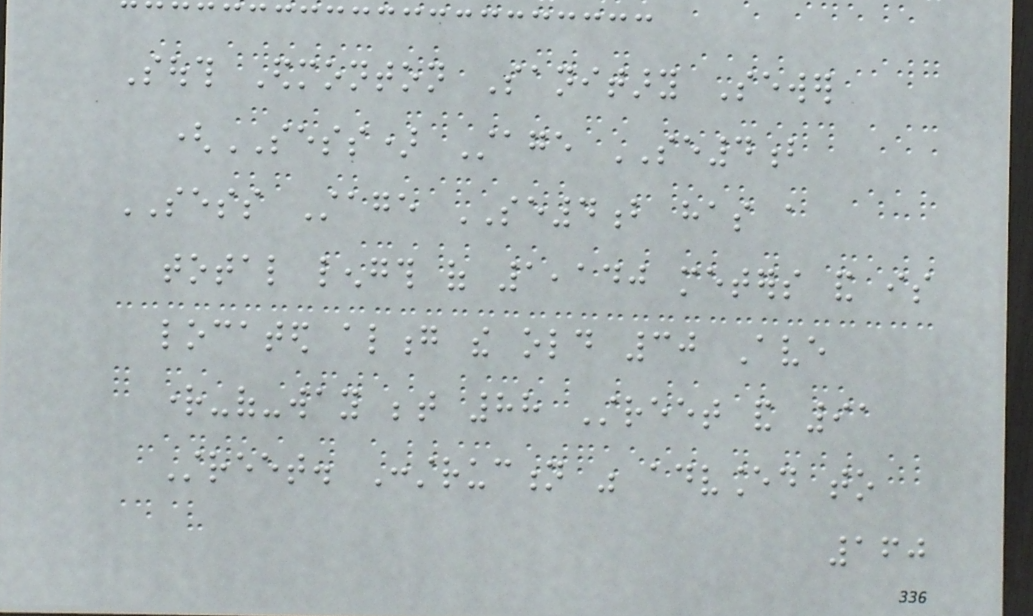South Edmonton Sanitary Sewer
(SESS) Stage SE4b
SESS Stage SE4b has a
total length of 1,140 meters and is
located along the old 30 Ave
right-of-way between 88 Street and 91
Street. Construction was advanced to
160
